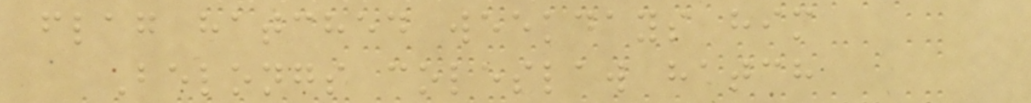flag hatched weekdays him
Belongs coleslaw hatch
